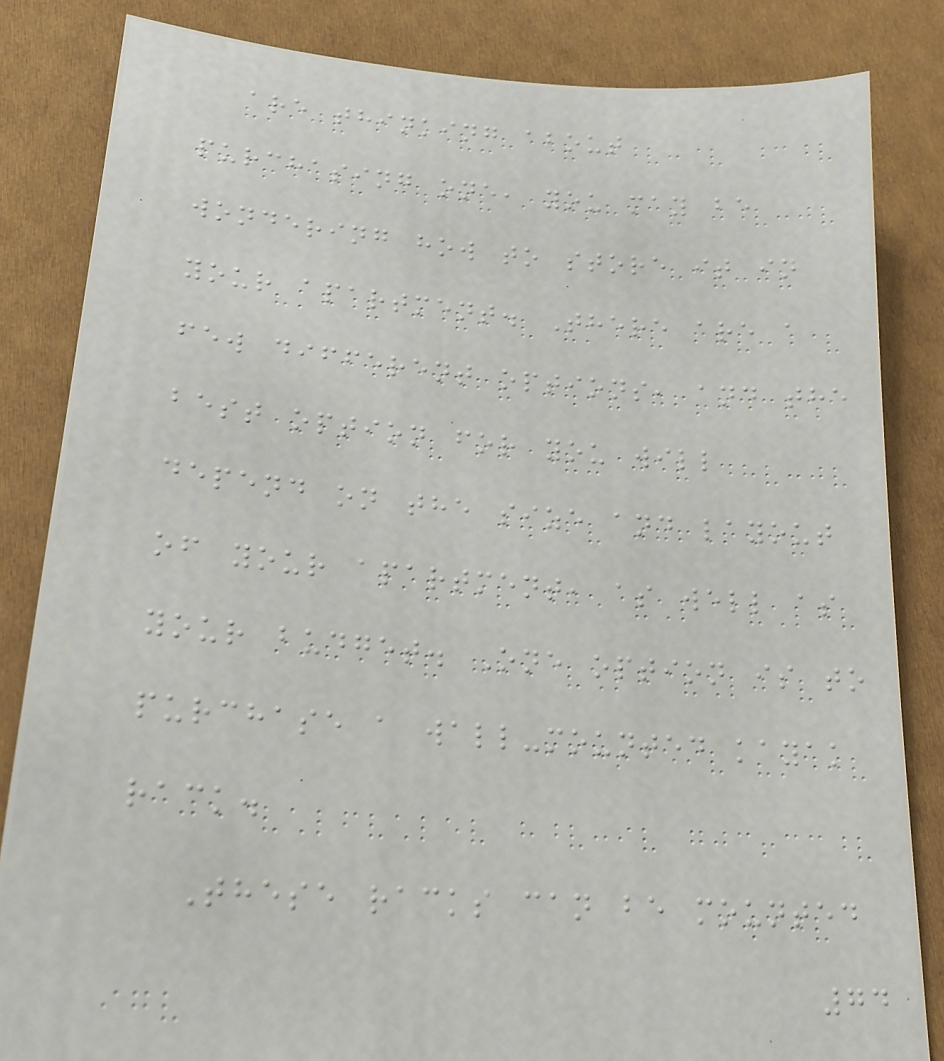are thinking about
purchasing one, you may be
wondering how to store it in
your apartment. There are a
few different options, and the
best option for you will
depend on the size and layout
of your apartment, as well as
your budget. One option is to
purchase a wall-mounted kayak
rack.
These racks can be mounted
74
